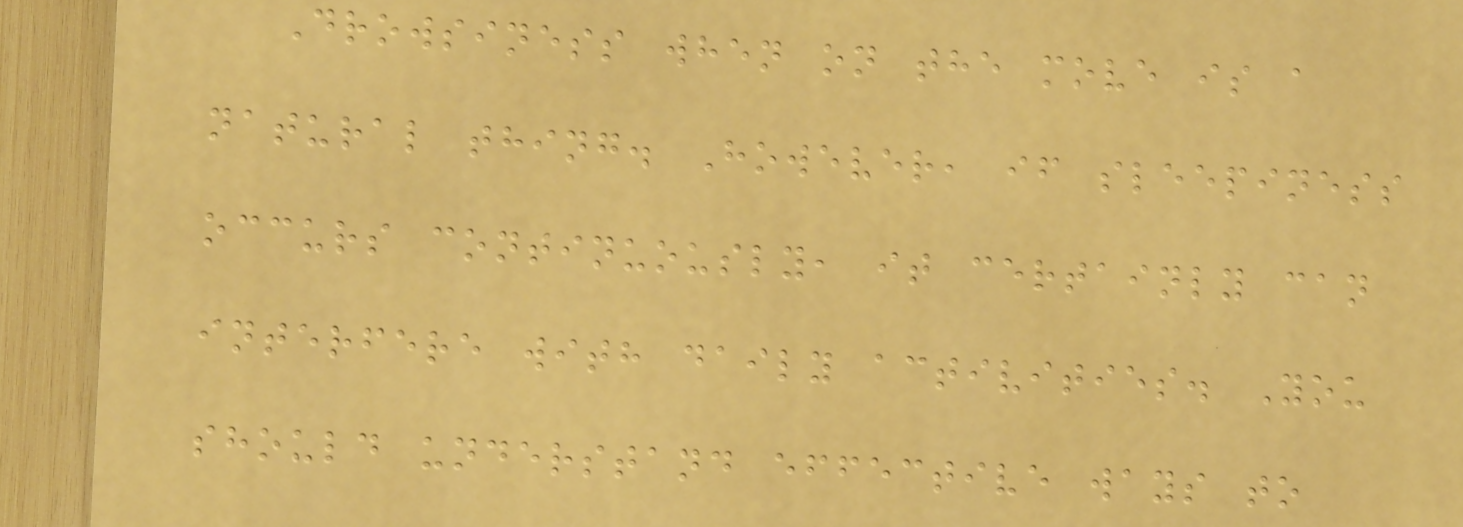Drowsiness when on the move is a
natural thing. However, if sleepiness
occurs continuously, it certainly can
interfere with daily activities. You
should understand effective ways to
